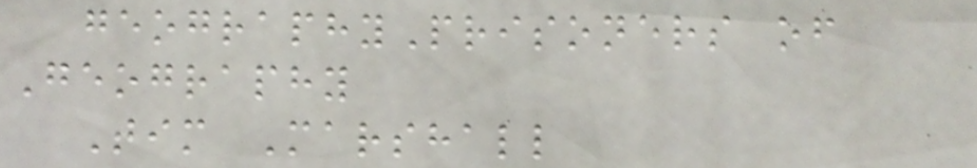geographyPrisoners of
Geography
Tim Marshall
